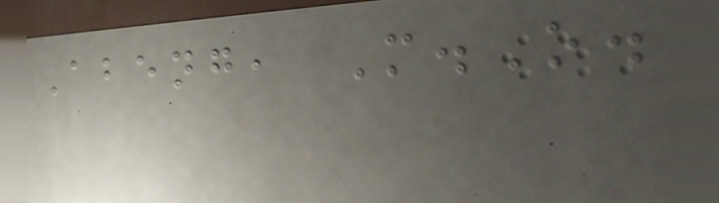Abeng, M.O.
